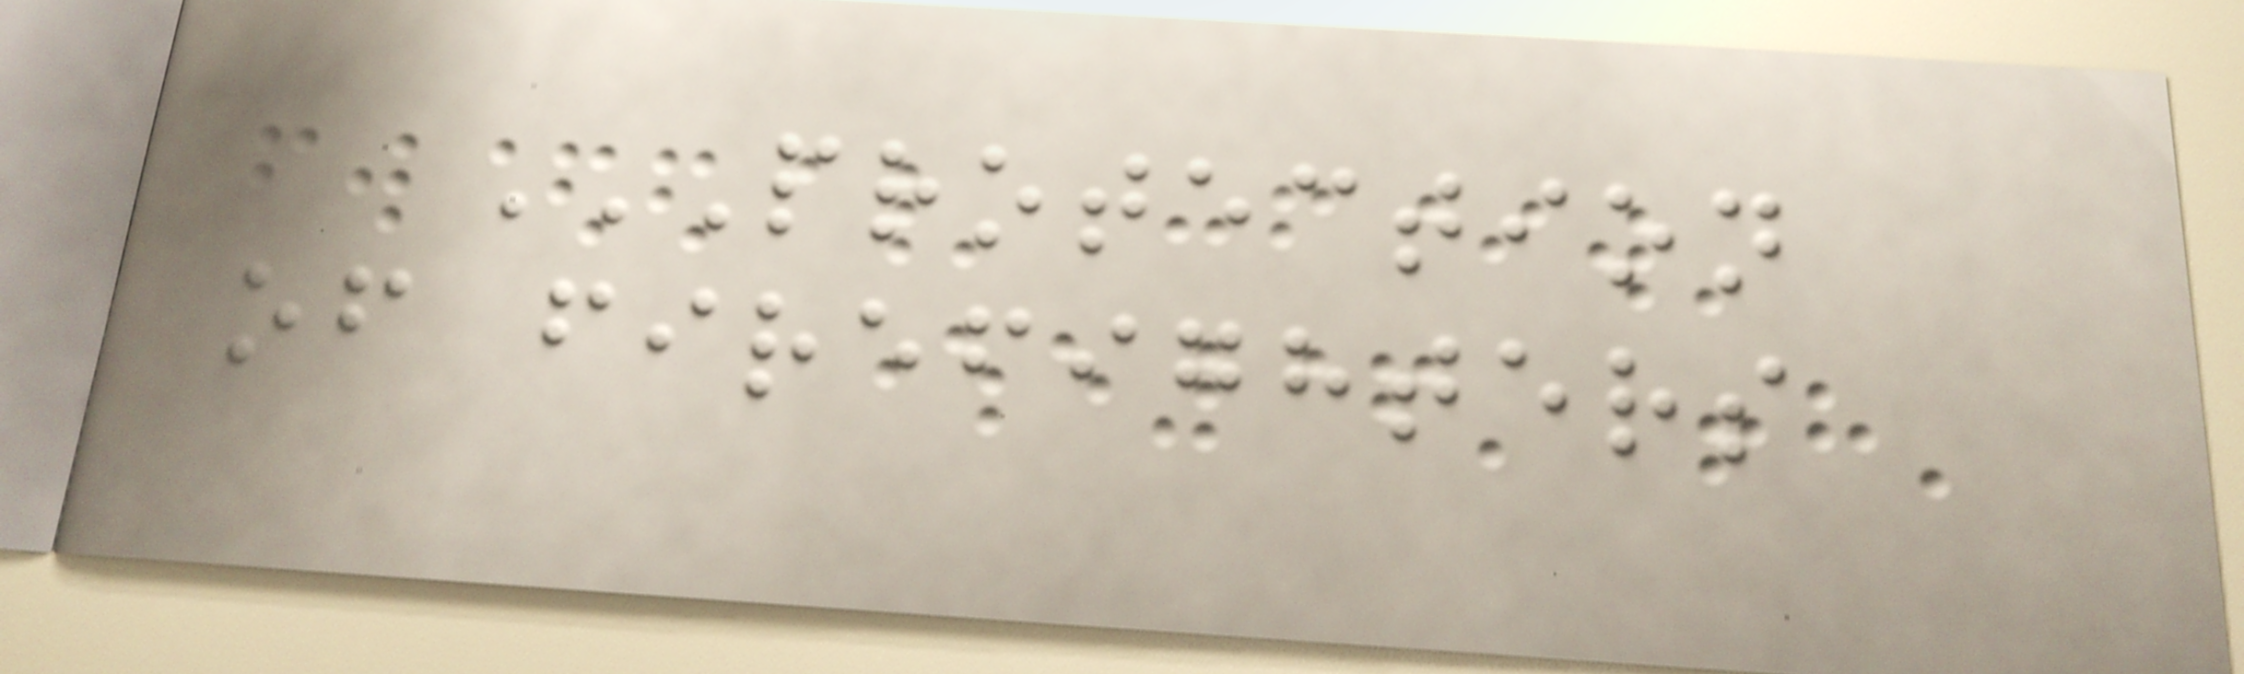PROTECTION
OF FIREFIGHTERS
